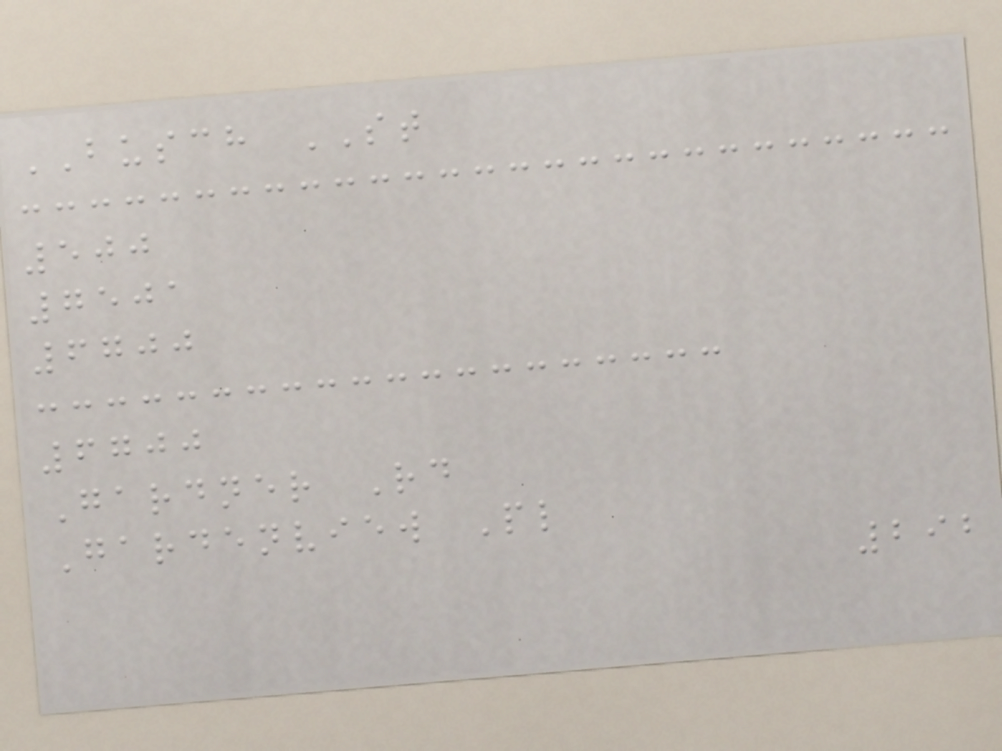BUSCH ST
500
7501
6700
6700
Gardner Rd
Gardenview Pl
292
